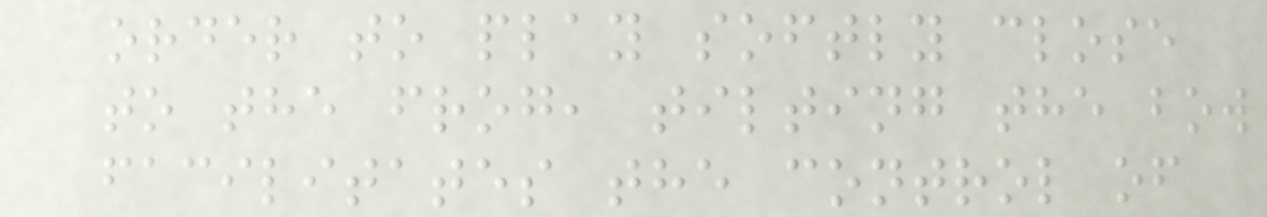order to play softly close
to the frog, tilting the bow
facilitates the control of
